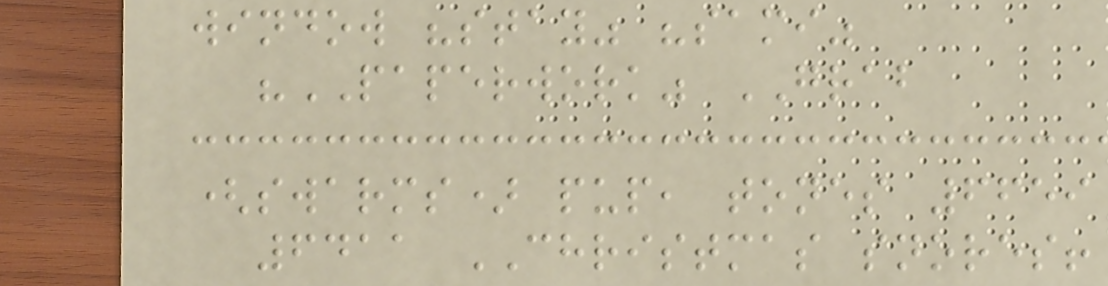window "stay" "sami"
"PAPERWORK" GRAB
(swarms) pup, tones 6659
6411 CHRISTMAS snores!
